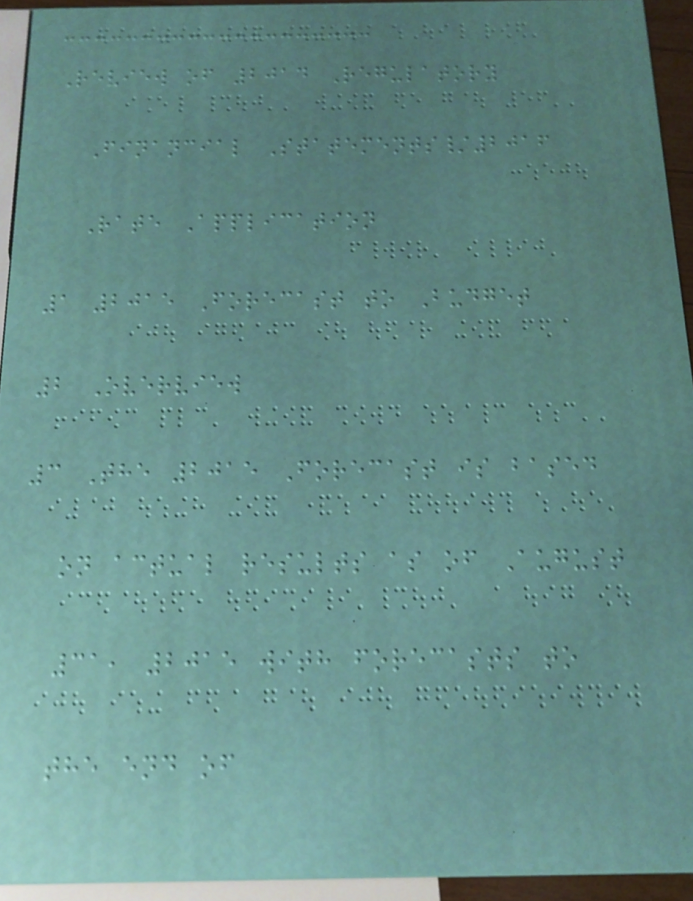Review of 2014 Regulatory
Financial Statements/2016
Rate Application
1 2015 Forecast to Budget
2 Overview
3 The 2015 Forecast is based
on actual results as of August
31, 2015 with forecasts to
the end of
